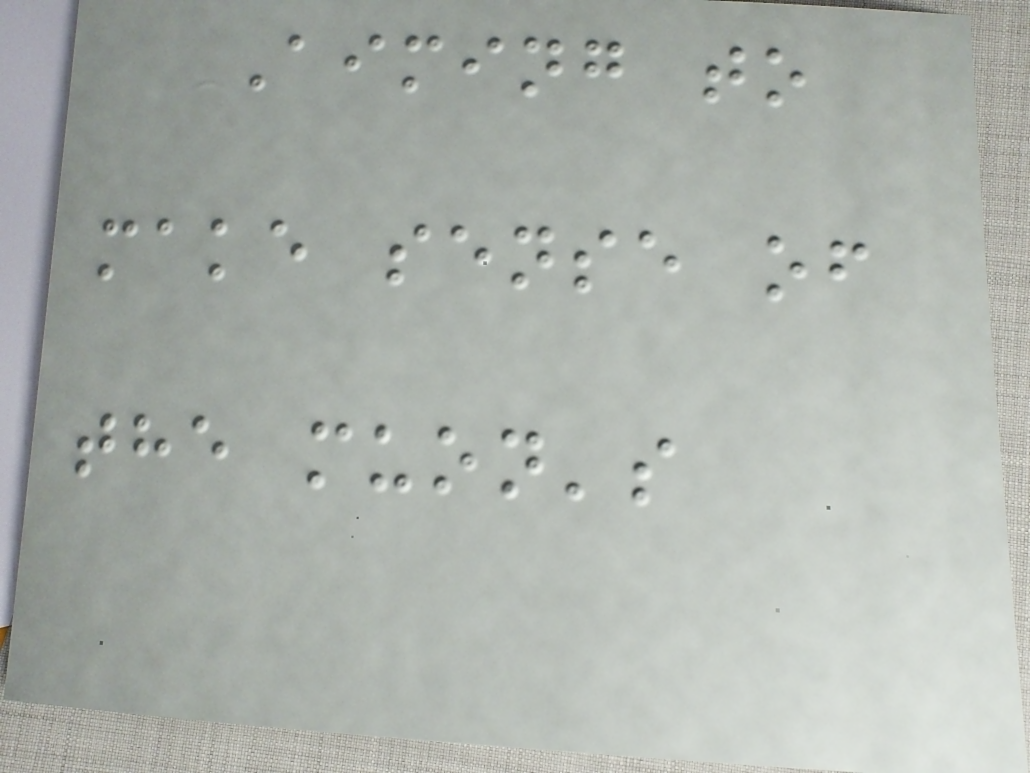Aiming to
make sense of
the muon's
